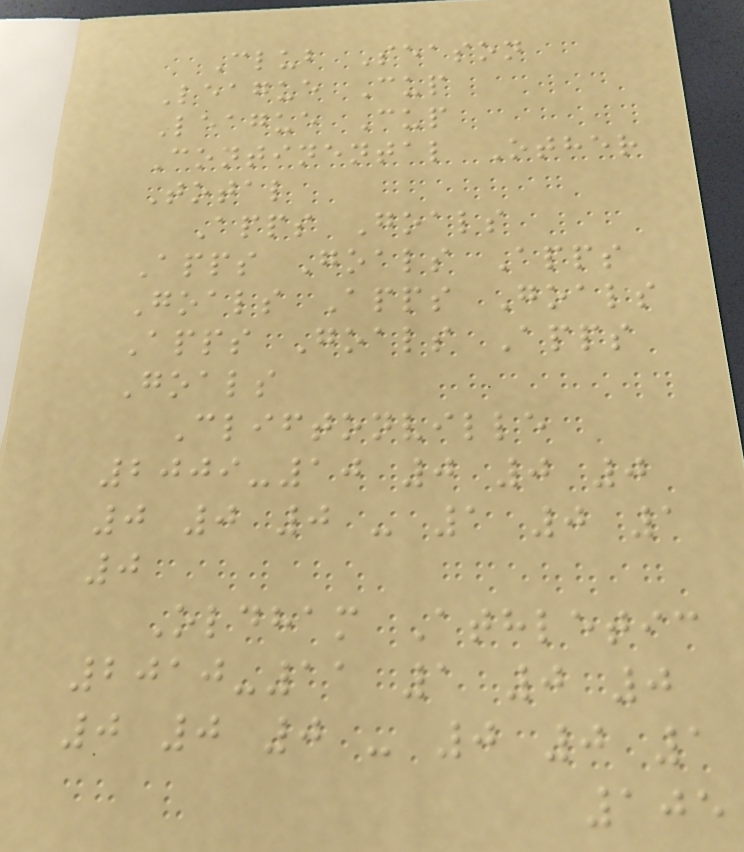Club Season
League Cup
League Cup
Continental Other
Total
Apps Goals
Apps Goals Apps
Goals Apps Goals
Apps Goals Apps
Goals
Cliftonville
2009-10 0 0 0
0 0 0 - 1 0 1
0
Oldham Athletic
2010-11 1 0 0
0 0 0 - 0 0 1
105
